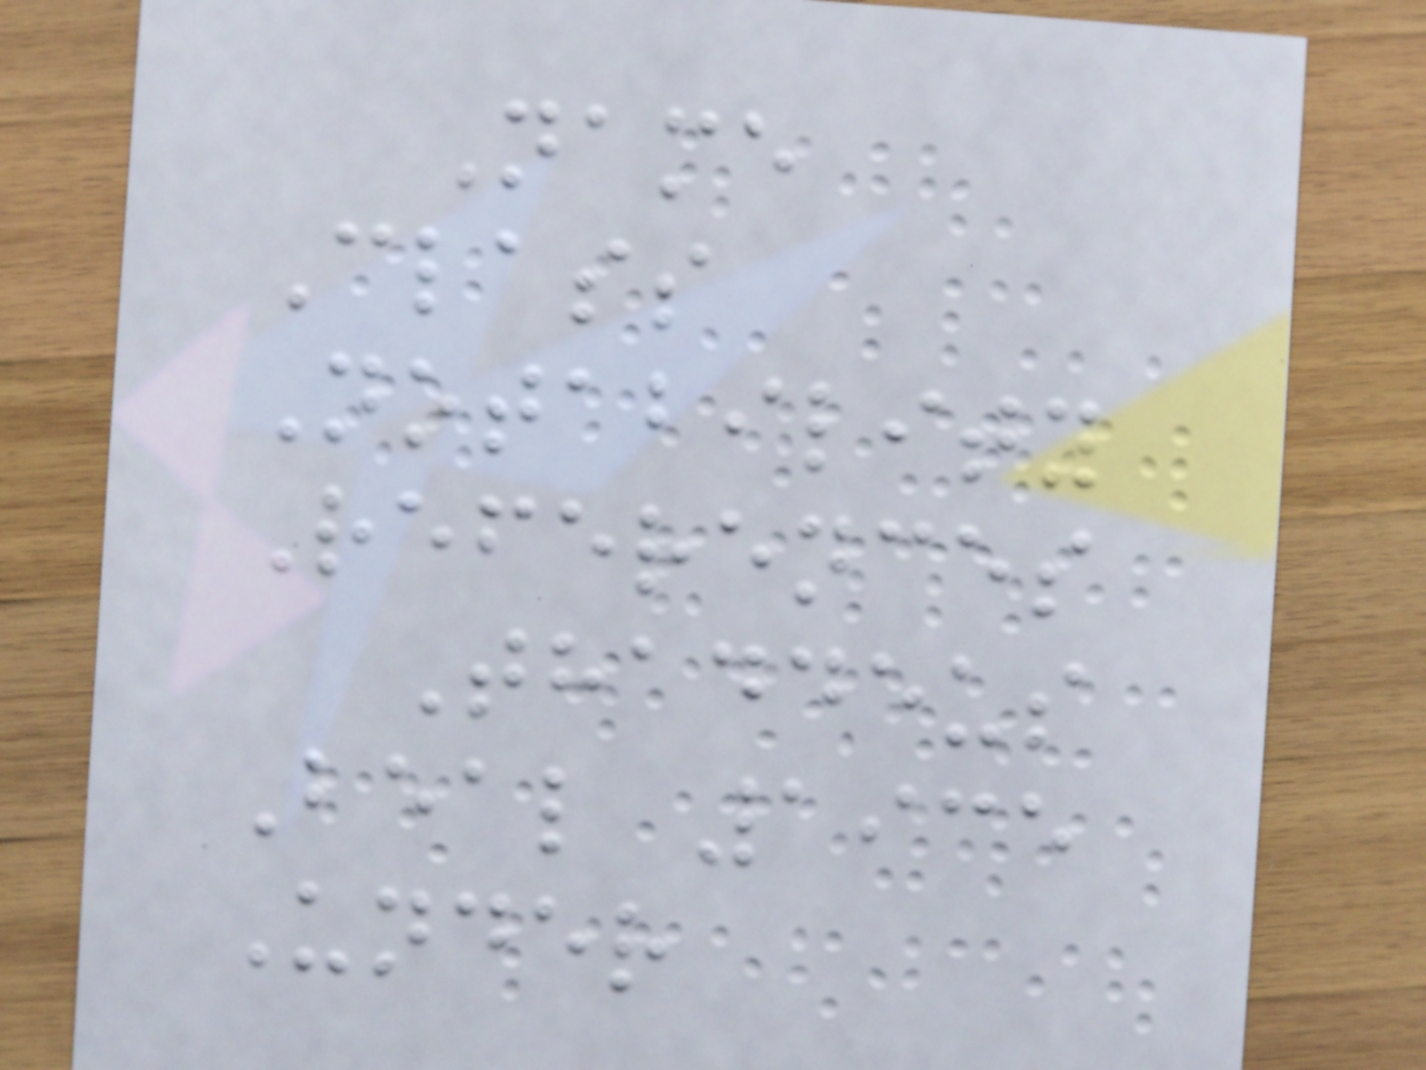Name
Class
Notability
References
Thaddeus
Beal 1935
Under
